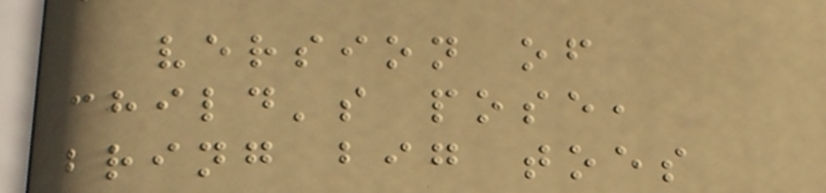version of
child's pose,
bring big toes
